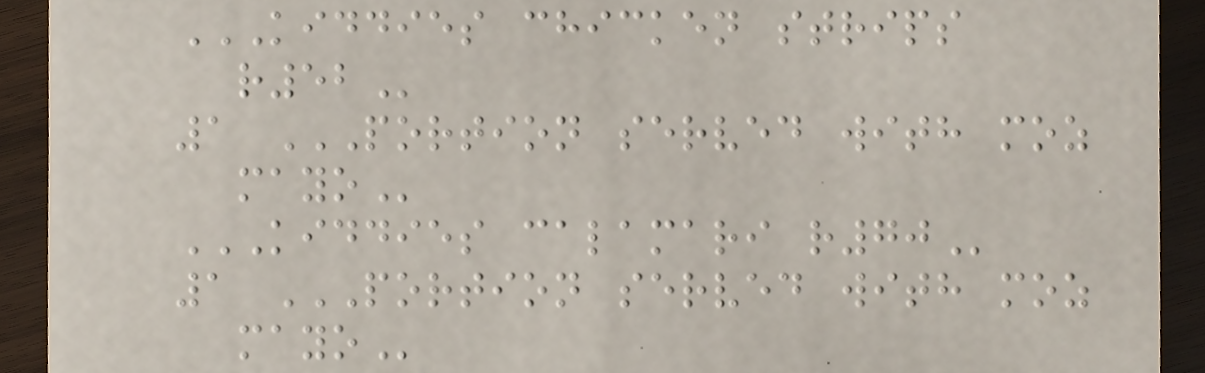KIDDIES CHICKEN STRIPS
R52
1 PORTION SERVED WITH MOZ
MAYO
KIDDIES CALAMARI R70
1 PORTION SERVED WITH MOZ
MAYO
